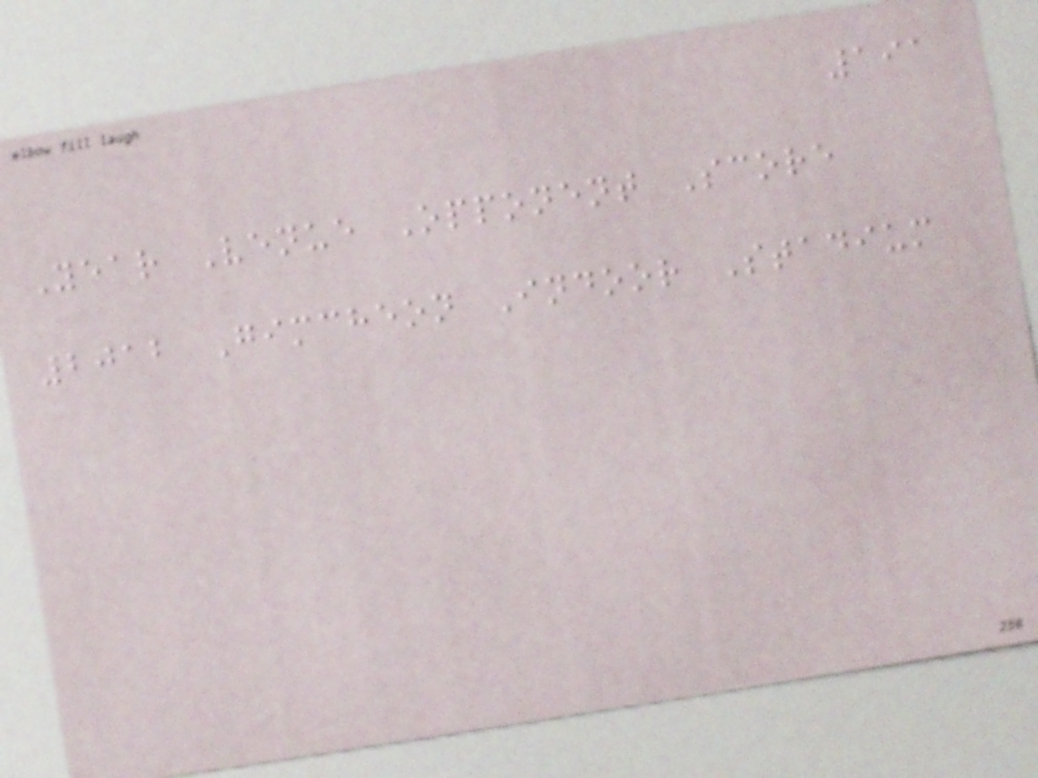191
Year Venue Opponent Score
2012 Gimcheon Indoor Stadium
